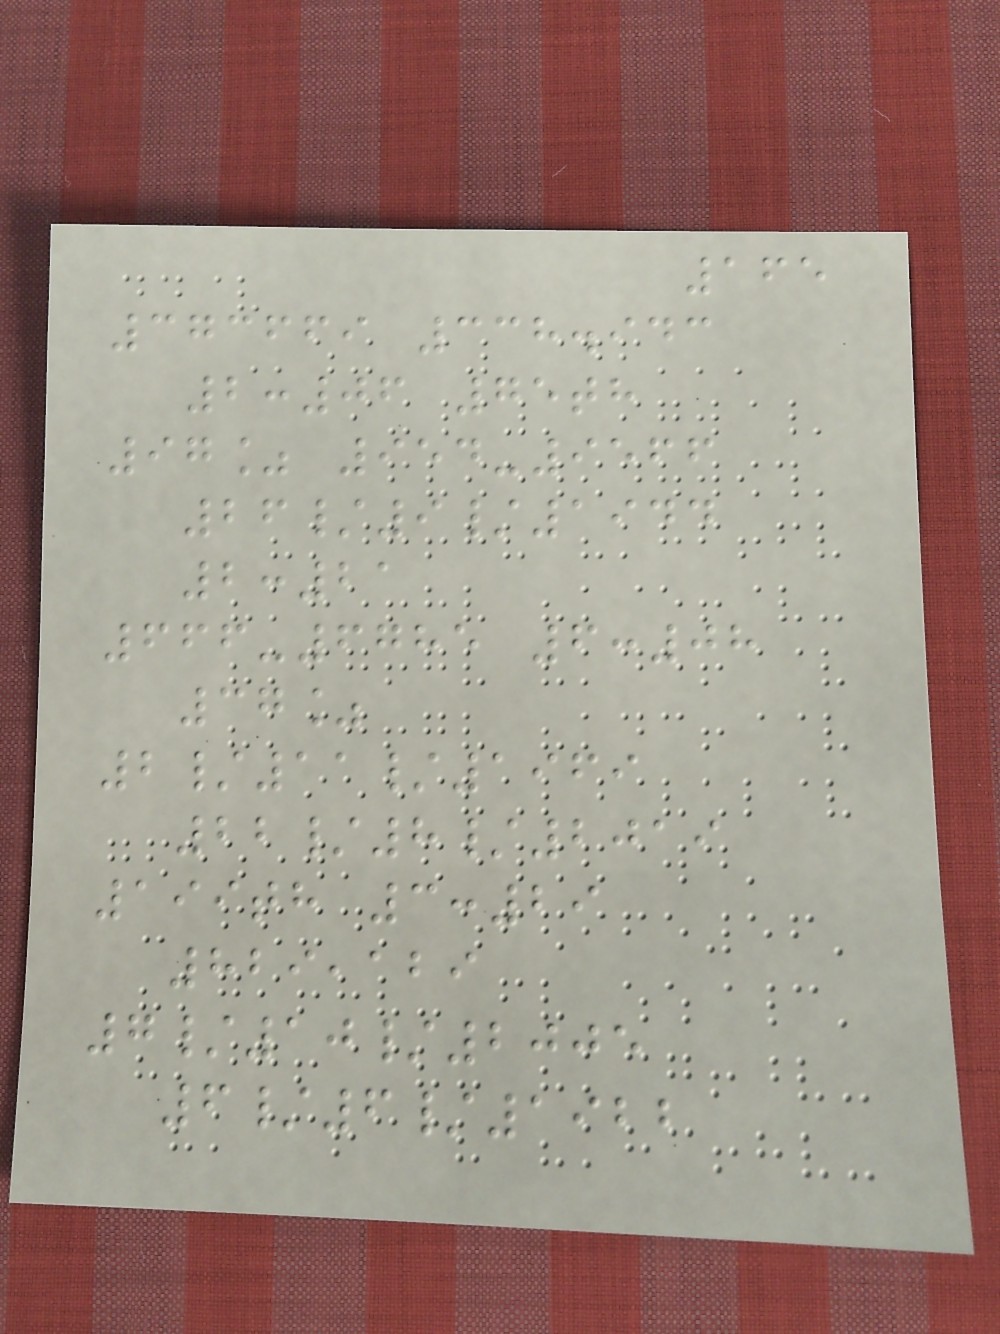165
373669 338.943
2:06 75th
97% 954-9566
26/9/1944
2:21
666-6785 6:08
37%
2/11/1969
22/8/2019
199th 3:29
829,129
7/10/2005
6/6/1922
